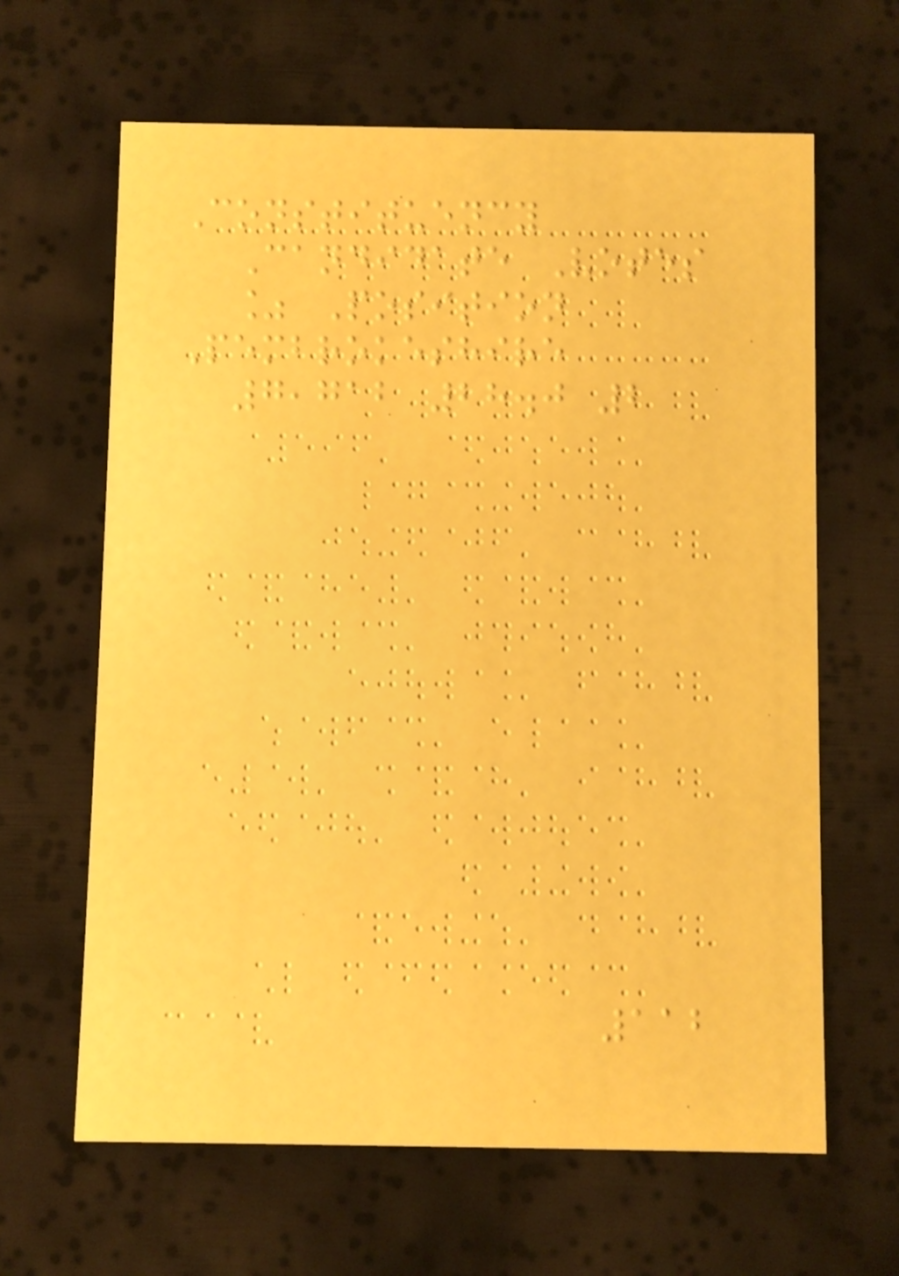Constituency
Candidate Votes
% Position
Pembrokeshire
7,712 28.0 2
112
